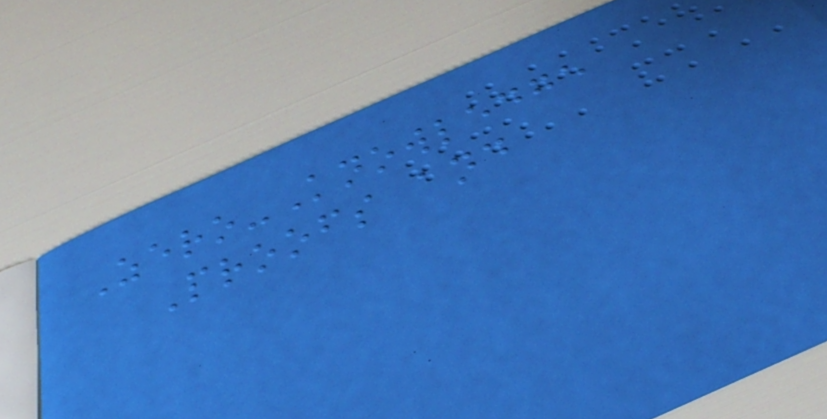Zero-Knowledge
Proofs and
